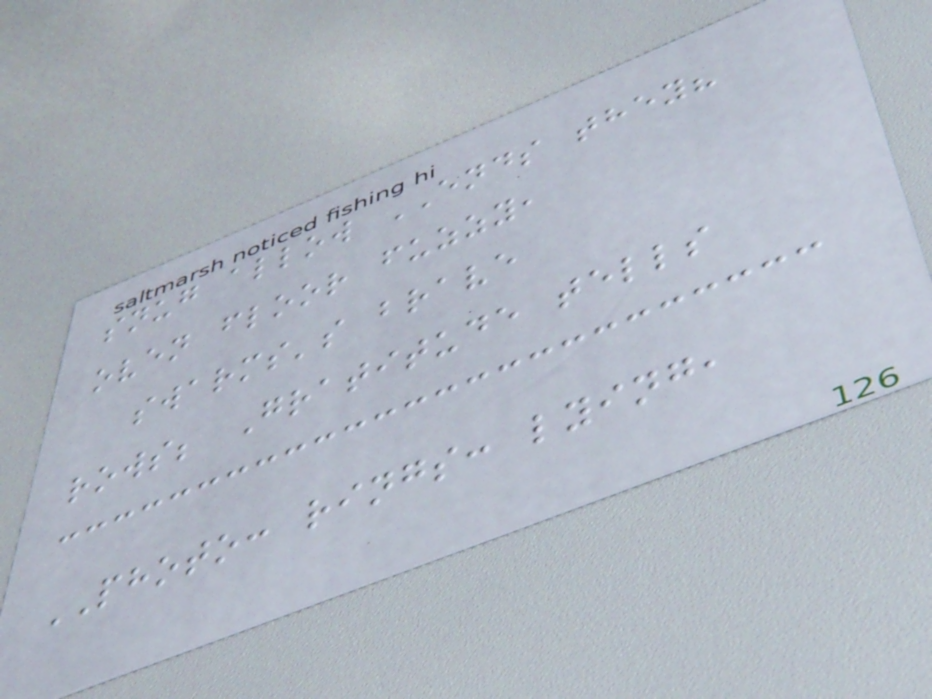snug allow ENDS they?
oven floor fuzzy,
swarms's brave
rows; Gratitude tells
PHOTO: rings: lying,
